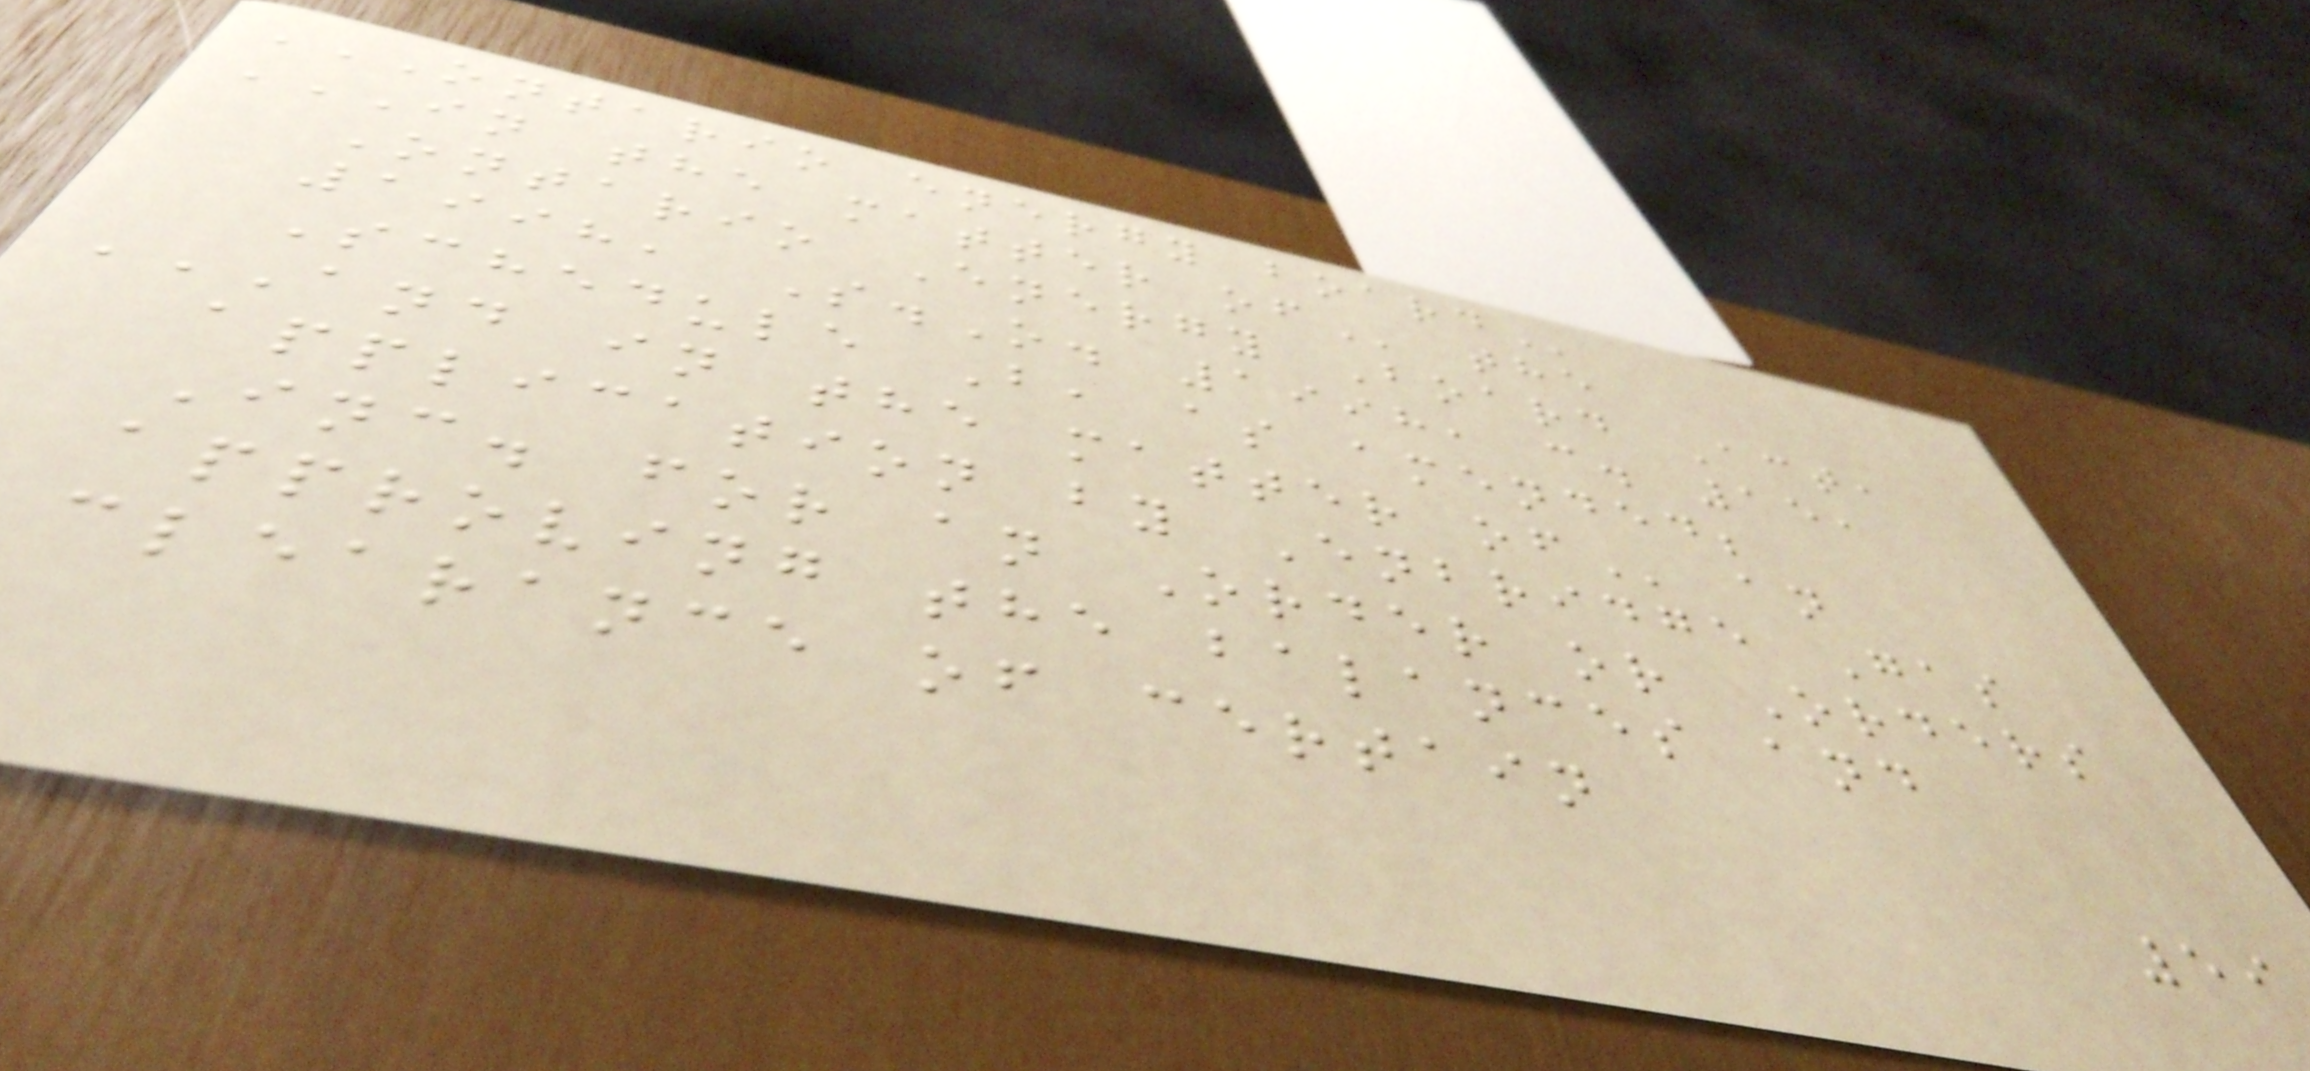ONTARIO ENERGY BOARD
IN THE MATTER OF the
Ontario Energy Board Act,
1998, S.O. 1998, c. 15,
Schedule B, as amended;
AND IN THE MATTER OF an
application by Enbridge Gas
Inc. for an Order or Orders
approving the balances and
clearance of certain
59
